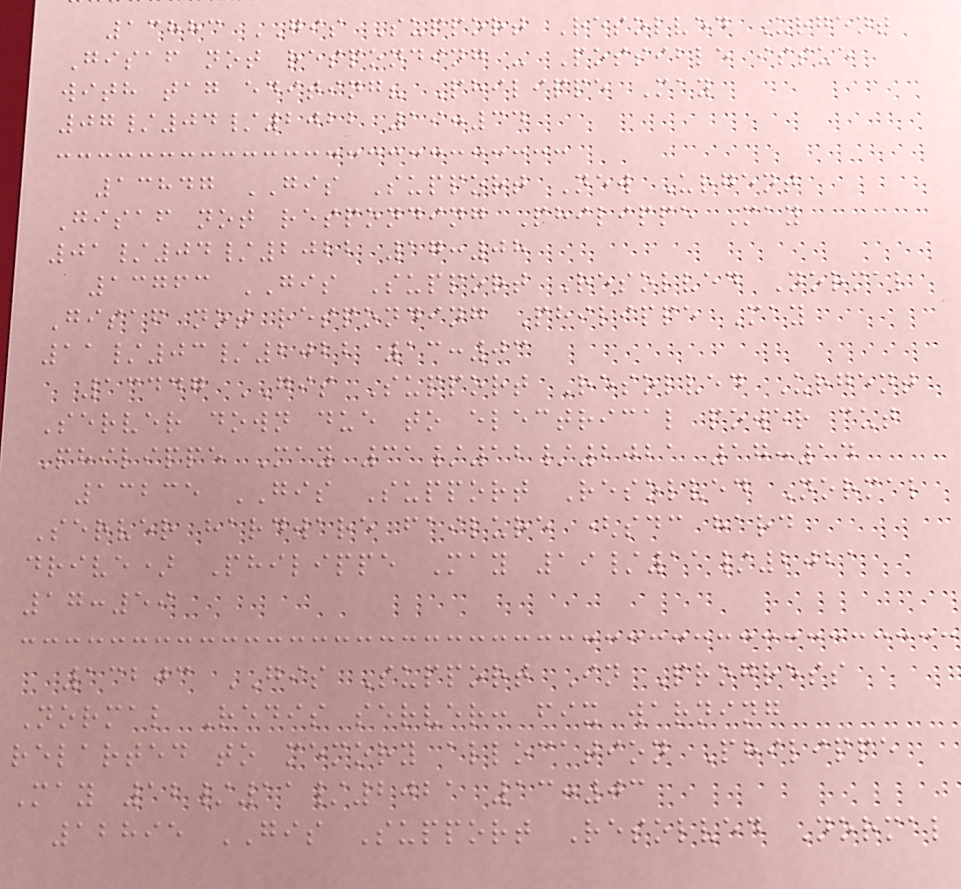13883 GIS Support Resolved Urgent
Gisaf not responding - Possible issue
with tag editing? Philippe May
07/04/2022 19:34
13847 GIS Support New Urgent
Gisaf not responding Philippe May
01/04/2022 17:08
13763 GIS Support Resolved Normal
Gisaf not responding Philippe May
11/03/2022 13:03
13447 GIS Support Resolved Urgent
Server down due to electrical power cut
Philippe May 31/12/2021 17:14
13235 GIS Support Resolved Normal
Server hardware failure (sdc hard
drive) Philippe May 19/11/2021
17:59
13203 GIS Support In Progress
Normal Redis server: fix warning
relarted to memory allocation Philippe
May 12/11/2021 13:03
12895 GIS Support Resolved Normal
